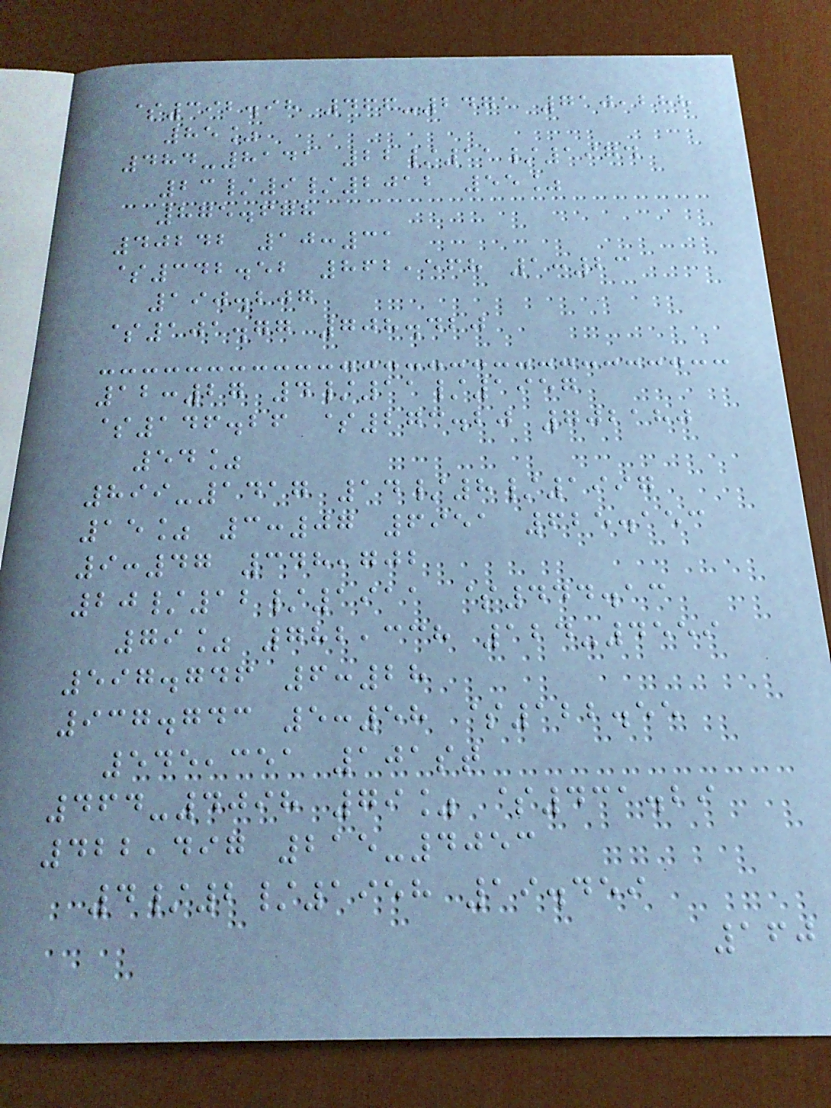$392.98 466-2471 710,288
85%
484-8141 22/11/1974
23/9/2012 55%
875.678
40242 10:31
$342.52 862,568 1:23
190.207
$101.77 708.420
12:27 4/11/1957
$146.26 $273.20 702180
54%
899-1417 14/8/1997
15% 3:07 6951 625.153
9:47 348,702
20/12/1911 $444.13
79% 782,338 124-4559
597.746 6:28
937.743 5:58 $122.55
545,351 101st
464-4098 79% $431.29
422,497 215-4053
4/2/1958 19.459
160
